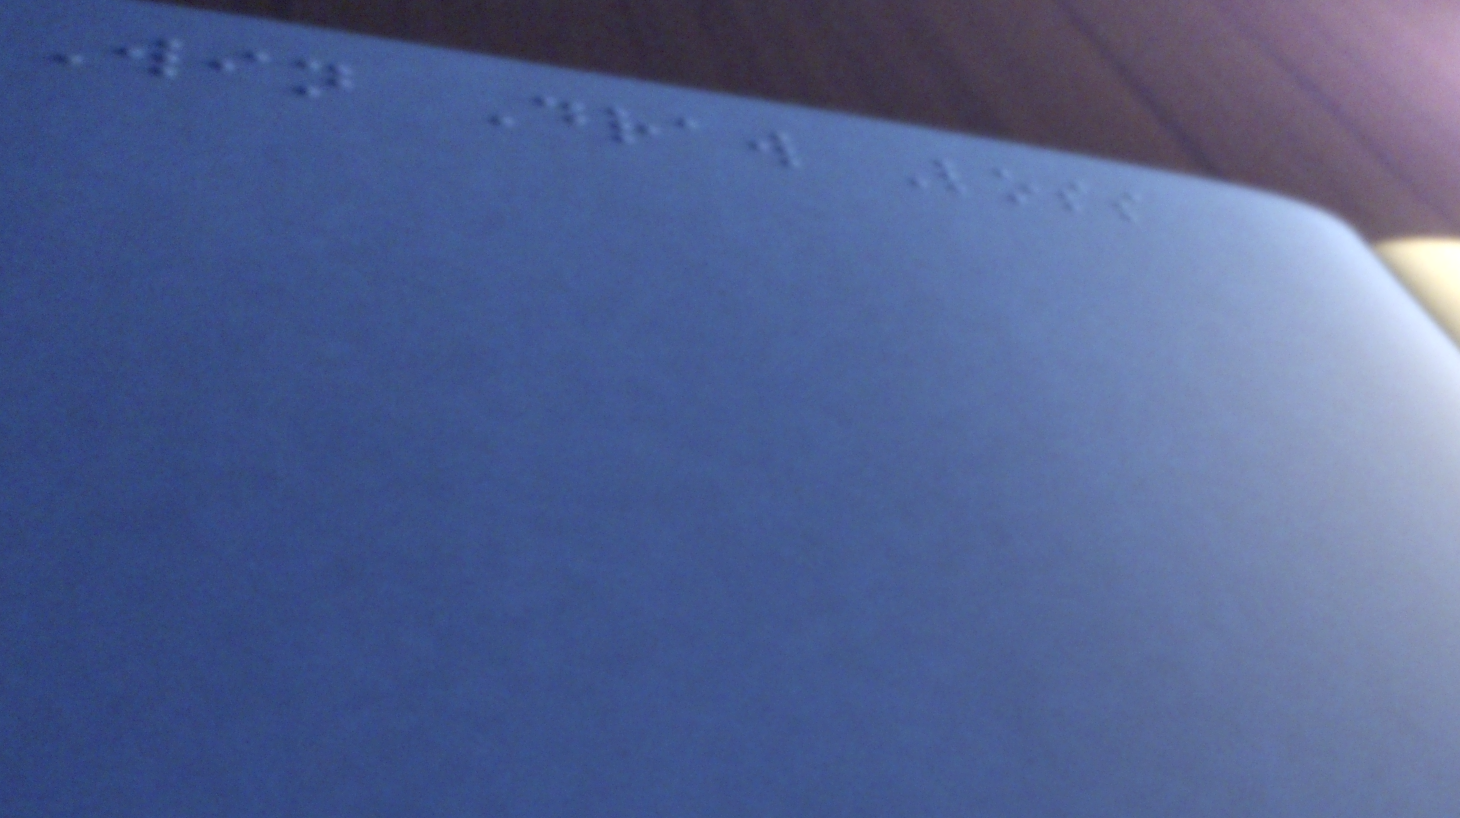Win Draw Loss
